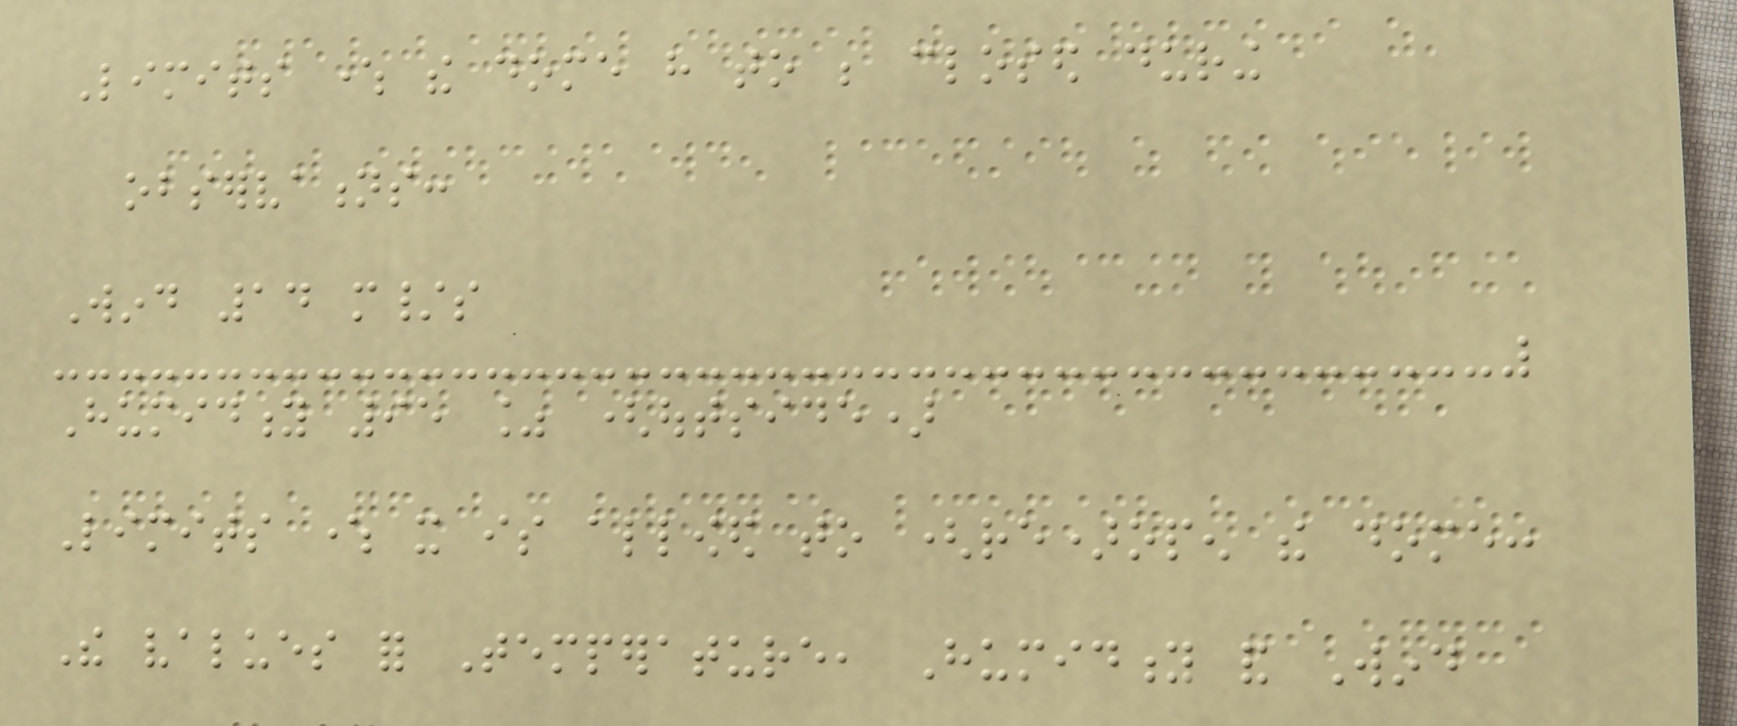Limits where the dome have to be closed during
observations:
Wind 14 m/s
Humidity 95 % (outside)
Limits where it is allowed to (re)open the dome:
The values for Temperature, Humidity and Wind
